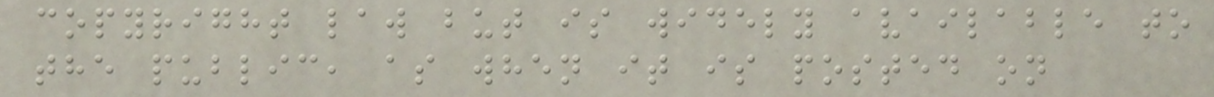copyright law but is widely available to
the public, as when it is posted on
